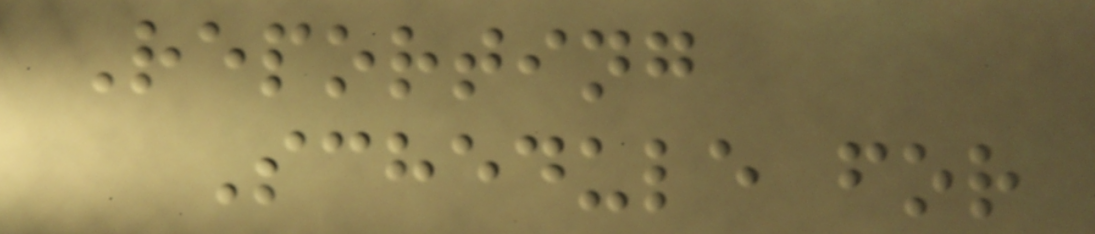Reporting
Schedule for
